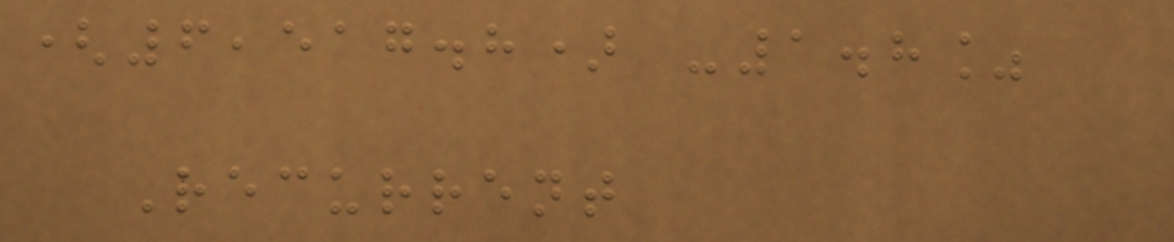(6,517.8) -1.8%
Recurrent
